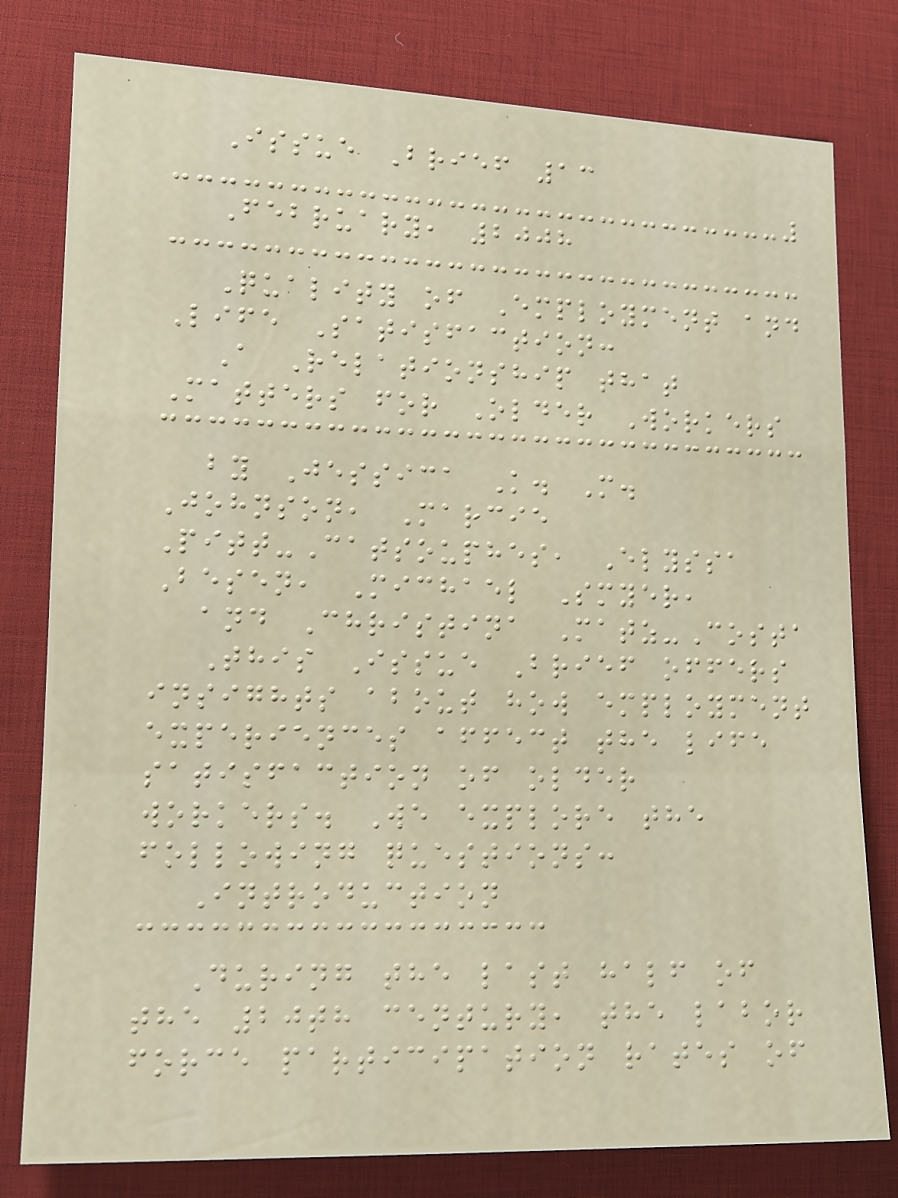Issue Brief 13
February, 2008
Quality of Employment and
Life Satisfaction:
A Relationship that
Matters for Older Workers
by Jessica K. M.
Johnson, Marcie
Pitt-Catsouphes, Elyssa
Besen, Michael Smyer,
and Christina Matz-Costa
This Issue Brief offers
insights about how employment
experiences affect the life
satisfaction of older
workers. We explore the
following questions:
Introduction
During the last half of
the 20th century, the labor
force participation rates of
